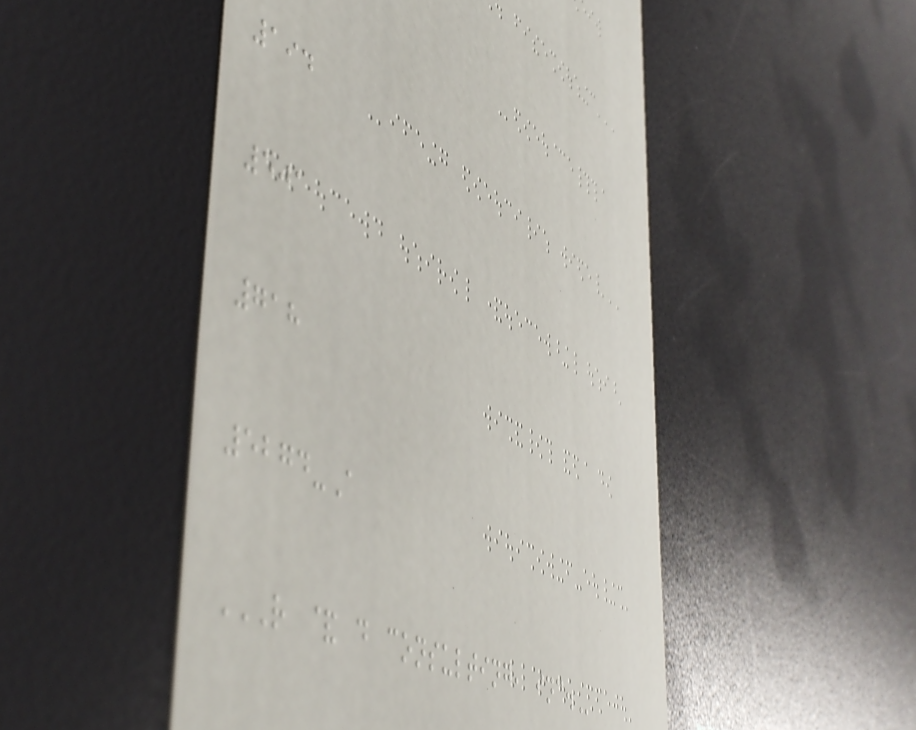194
501
718
5274-A
R & D CONSULTING, INC.
